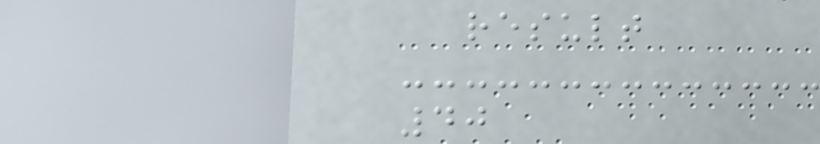result
40
